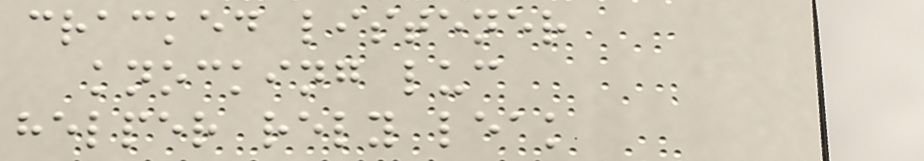cracked listener
knocking luc
helper rely leak
